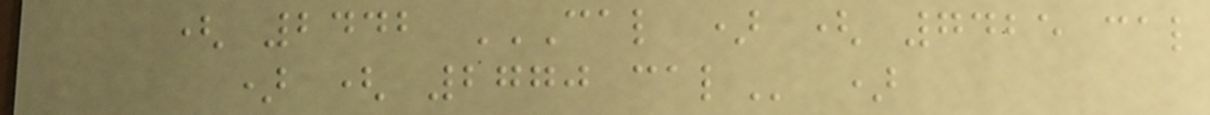( 2442 CAL ) ( 7425 CAL
) ( 2770 CAL )
